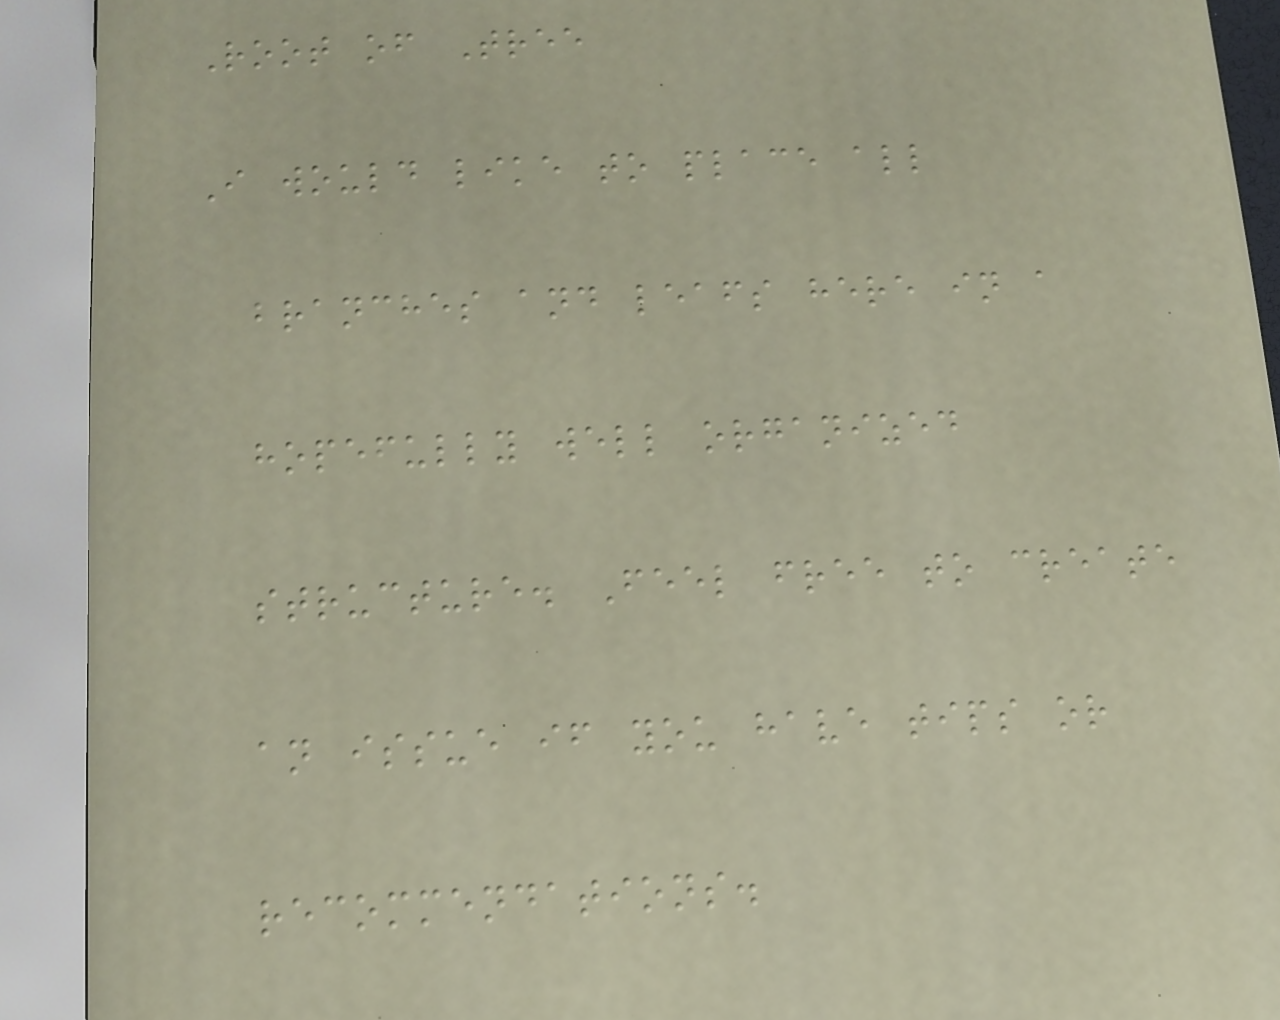Root of Tree
I would like to place all
branches and leafs here in a
hopefully well organized
structure. Feel free to create
an issue if you have tips or
recommendations.
